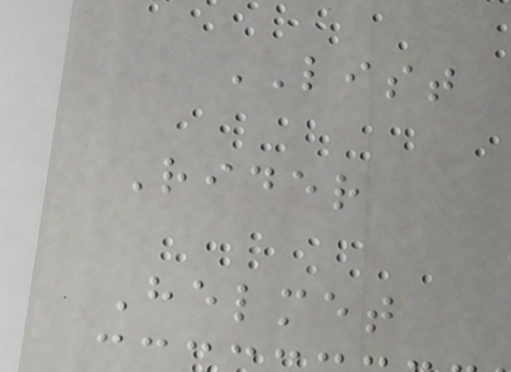LIST
Rider
Helmet
